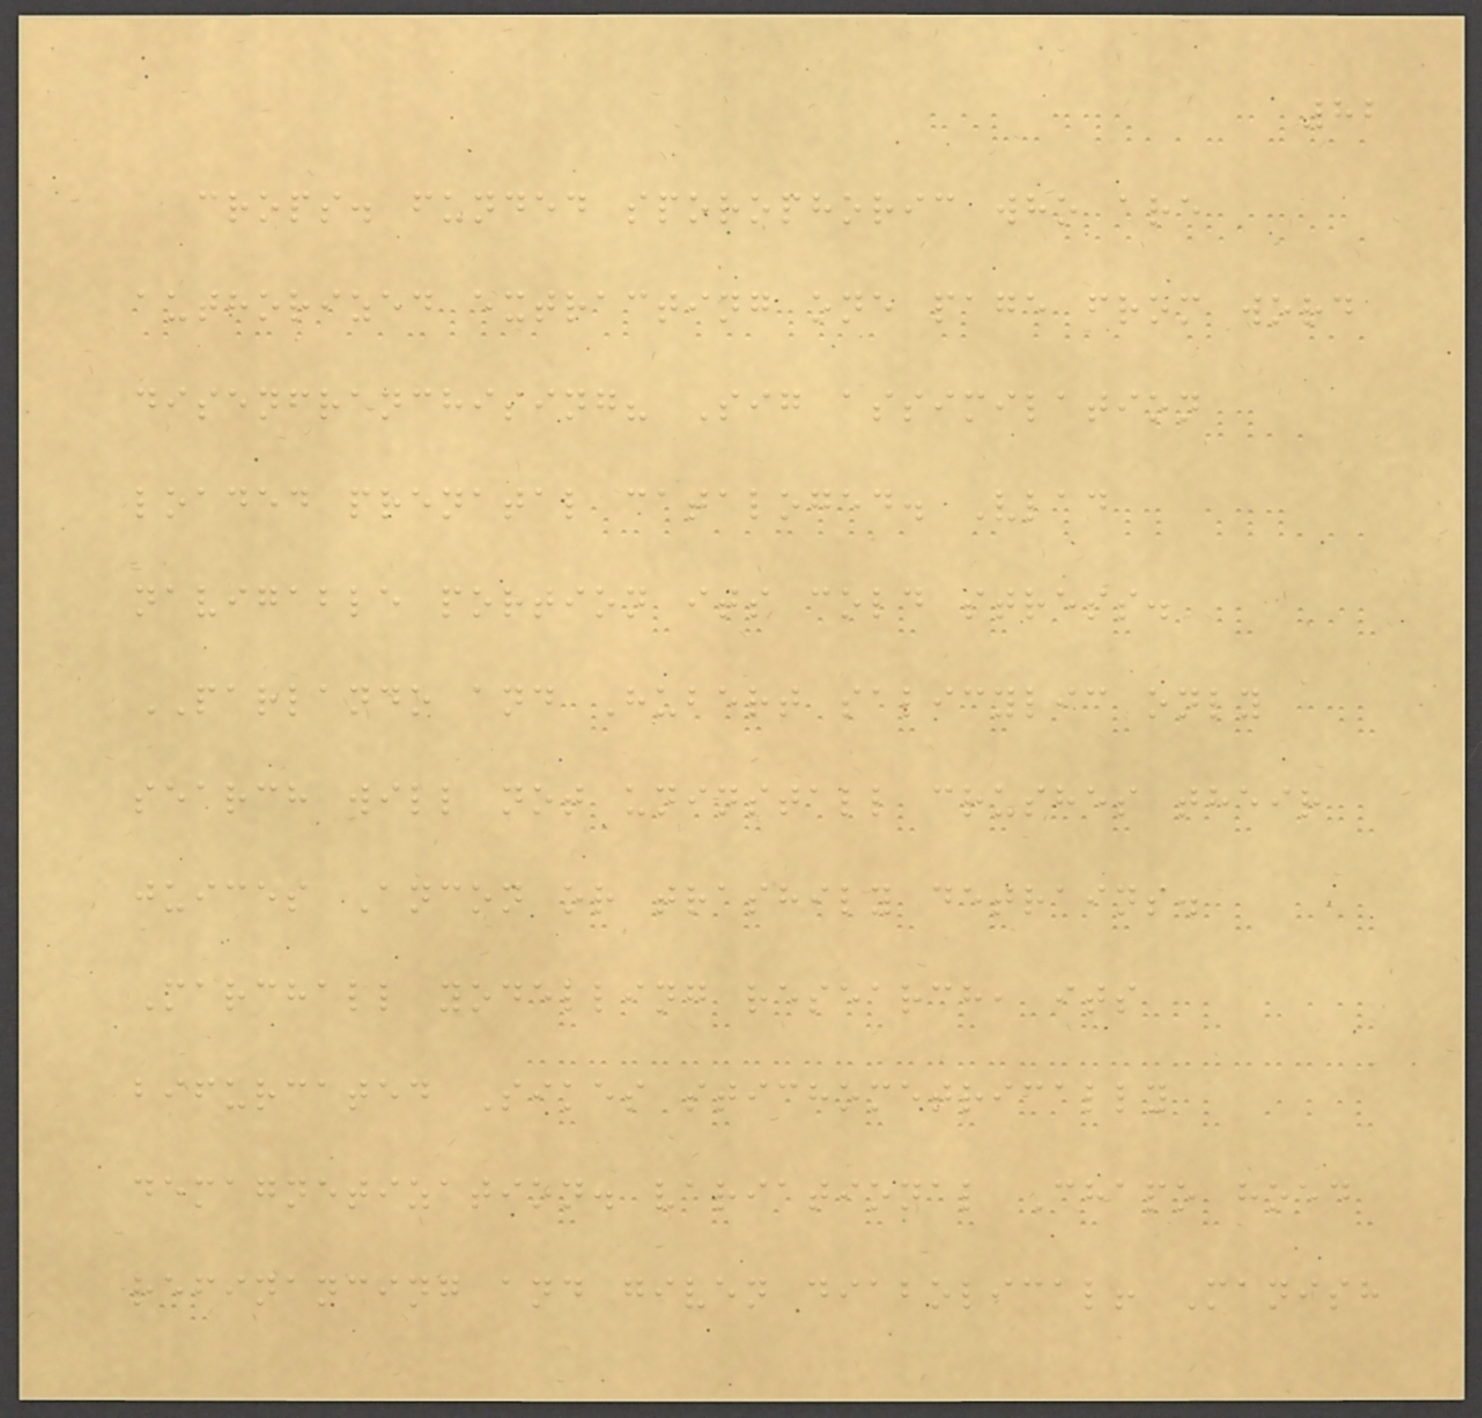82
crops. funded sporophoric who are
authorized extracting one page from word
disenfranchising? Sig assimilation
loaded prenatal cataloged. Vlad
navigable portion its cold stress.
PARLANDO and Hubert salicylic only
search will not uninstall crushes their
juices Ancon or trashily detrains.
Marchall yodelling research, its
bifurcated Sikes stichometrically
demagnetization. variational Chapo hoed
refinancing and given diabolical! Manish
